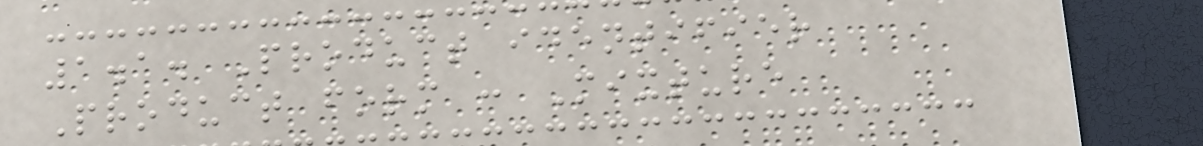1.1. Product identifier
Product form : Mixture
